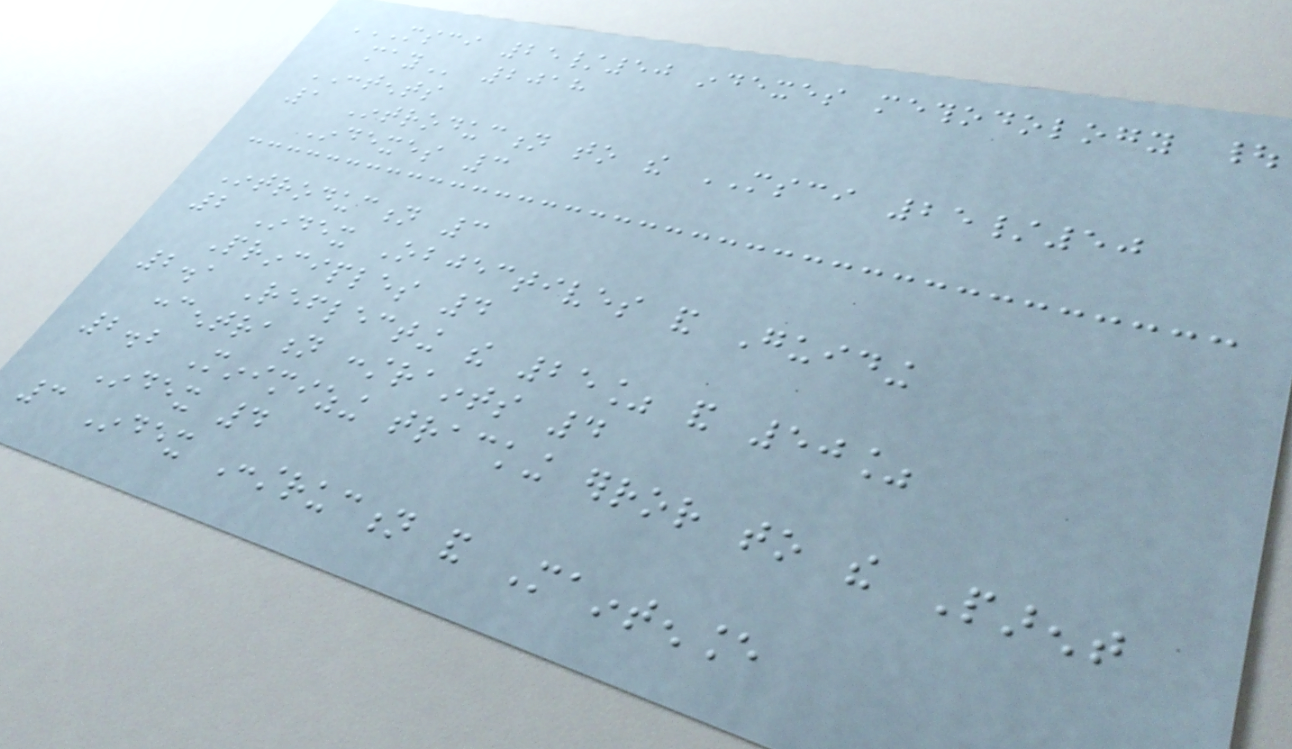MSCI 25/50 INDEXES METHODOLOGY |
MAY 2018
CONTENTS
1 Introduction to the MSCI 25/50
Indexes 3
Introduction 3
2 Index Objectives and Guiding
Principles 4
2.1 Reflecting the 25% and 50%
concentration constraints 4
2.2 Minimizing tracking error to the Parent
Index 4
3 Index Construction and Maintenance
